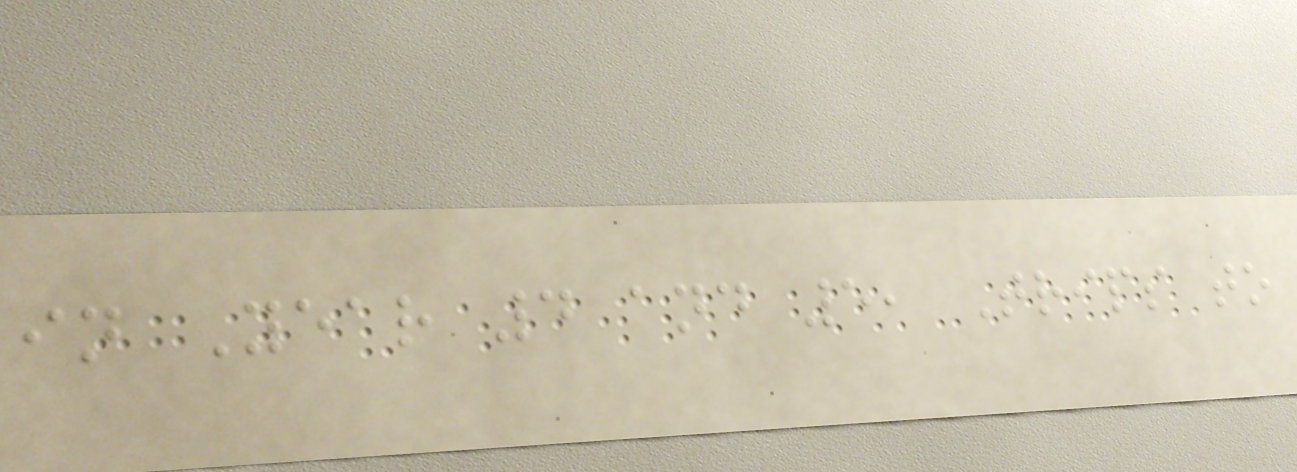in Year 4 and 5, Trips to
